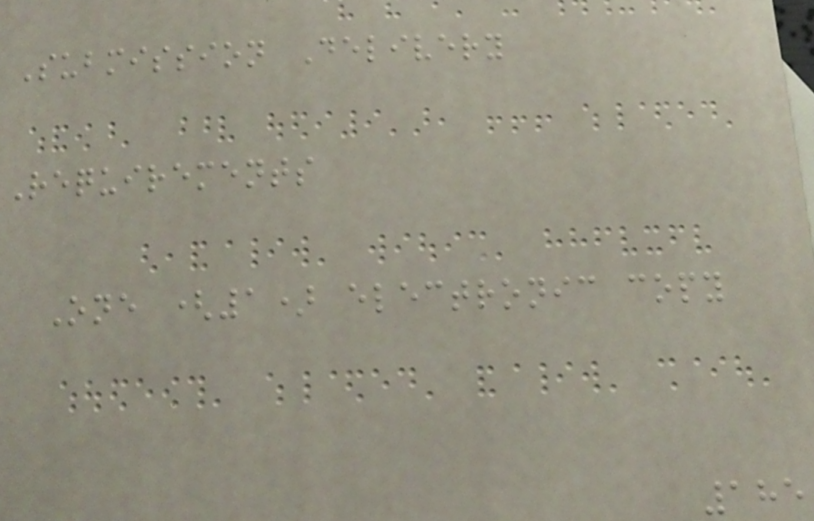Submission Delivery
Requirements
One (1) electronic copy
185
